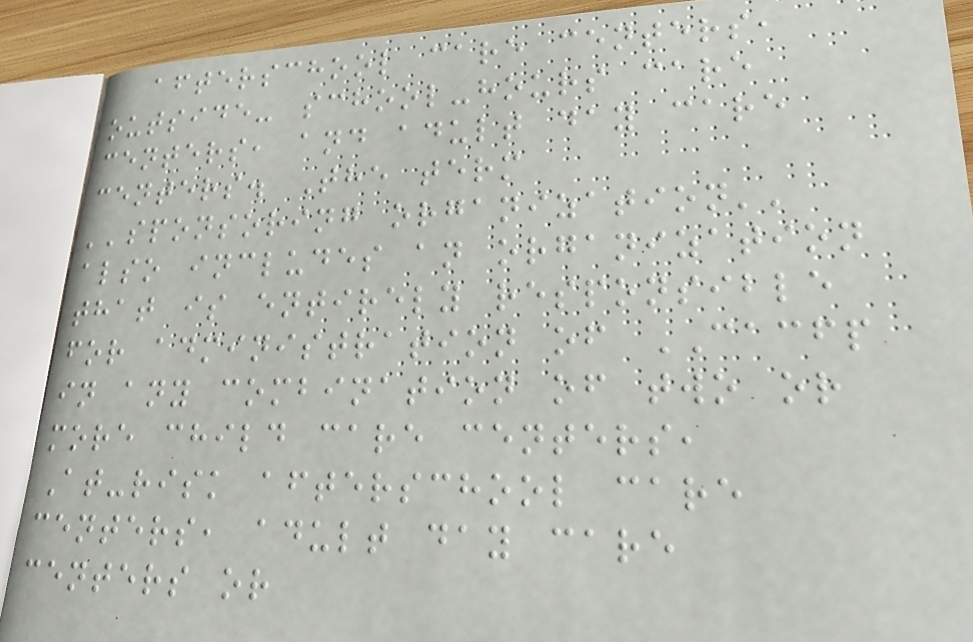afterschool care centers,
outside- school-hours care
centers, and adult day care
centers. The term
''sponsoring organization''
also includes an organization
that is entirely responsible
for administration of CACFP
in any combination of two or
more child care centers,
At-risk afterschool care
centers, adult day care
centers or
